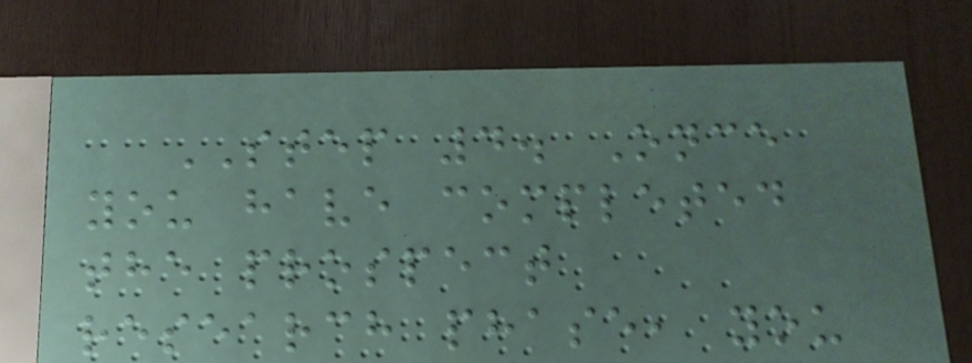STEP 4. Once
you have completed
the prospect
research phase, you
